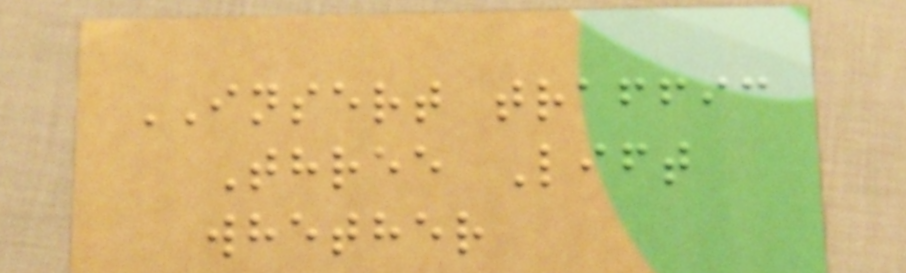INSERT traffic
Three Lift
whether
